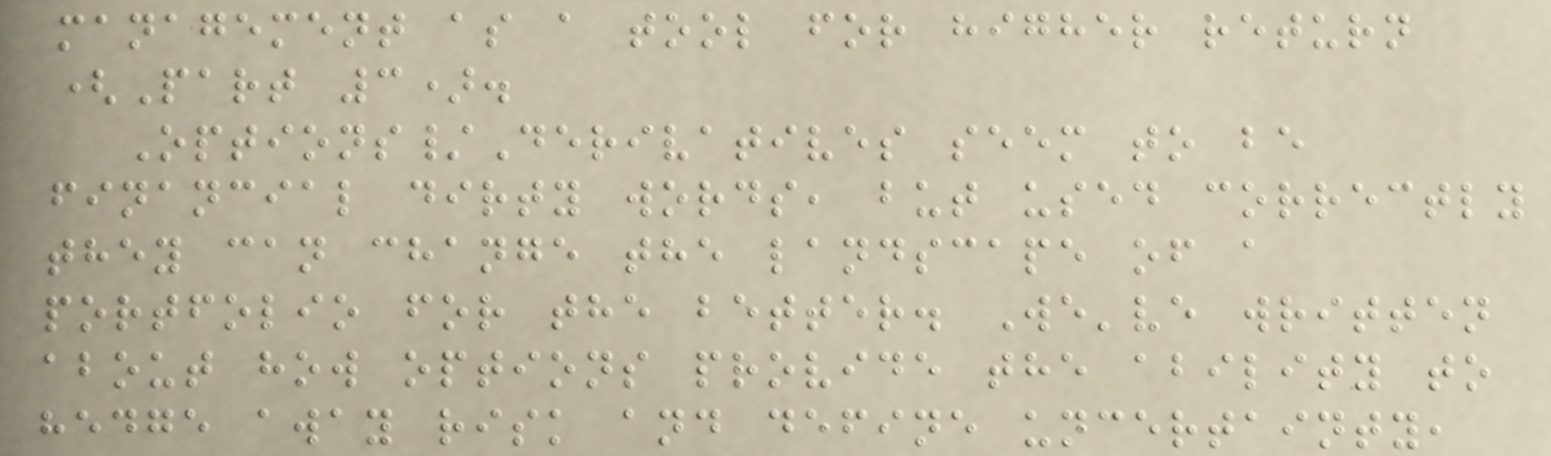management as a tool for higher return
(Part 3).
Options/Derivatives seem to be
financial dirty words, but used correctly
they can change the landscape of a
portfolio for the better. We've written
about how options provide the ability to
hedge away risk and define uncertainty,
